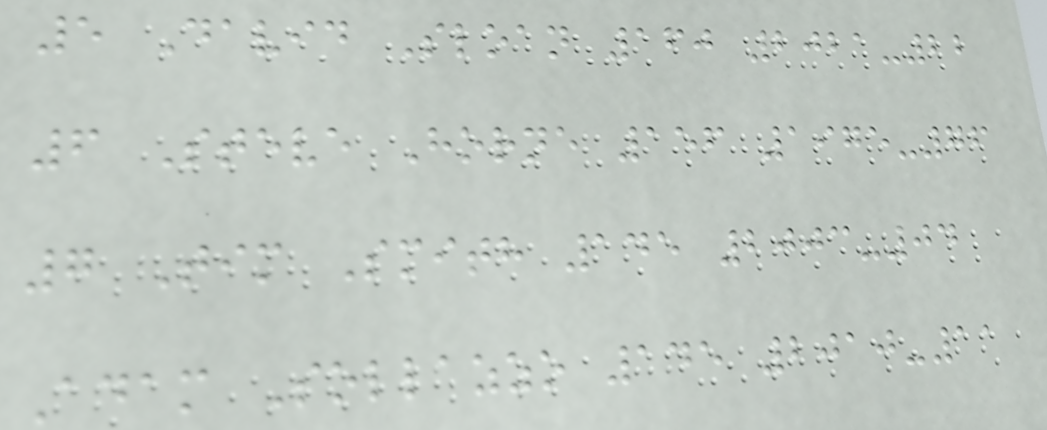5 David Sloan 160 2021-22
6 Steve Horne 156 1975-76
7 Tim Smith 145 2003-04
Adam Sollazzo 145 2010-11
